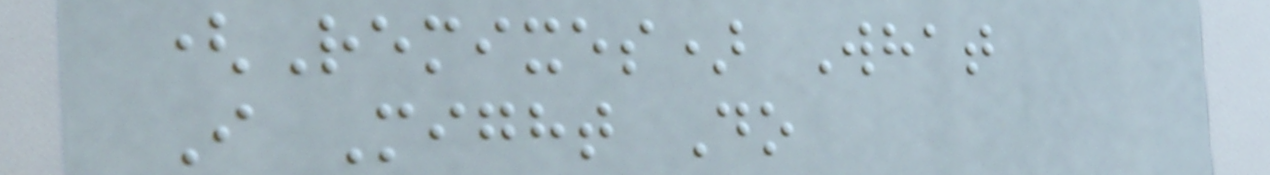(Remixes) What
I Might Do
